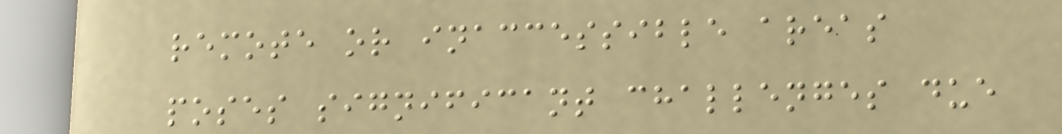remote or inaccessible areas
poses significant challenges due
